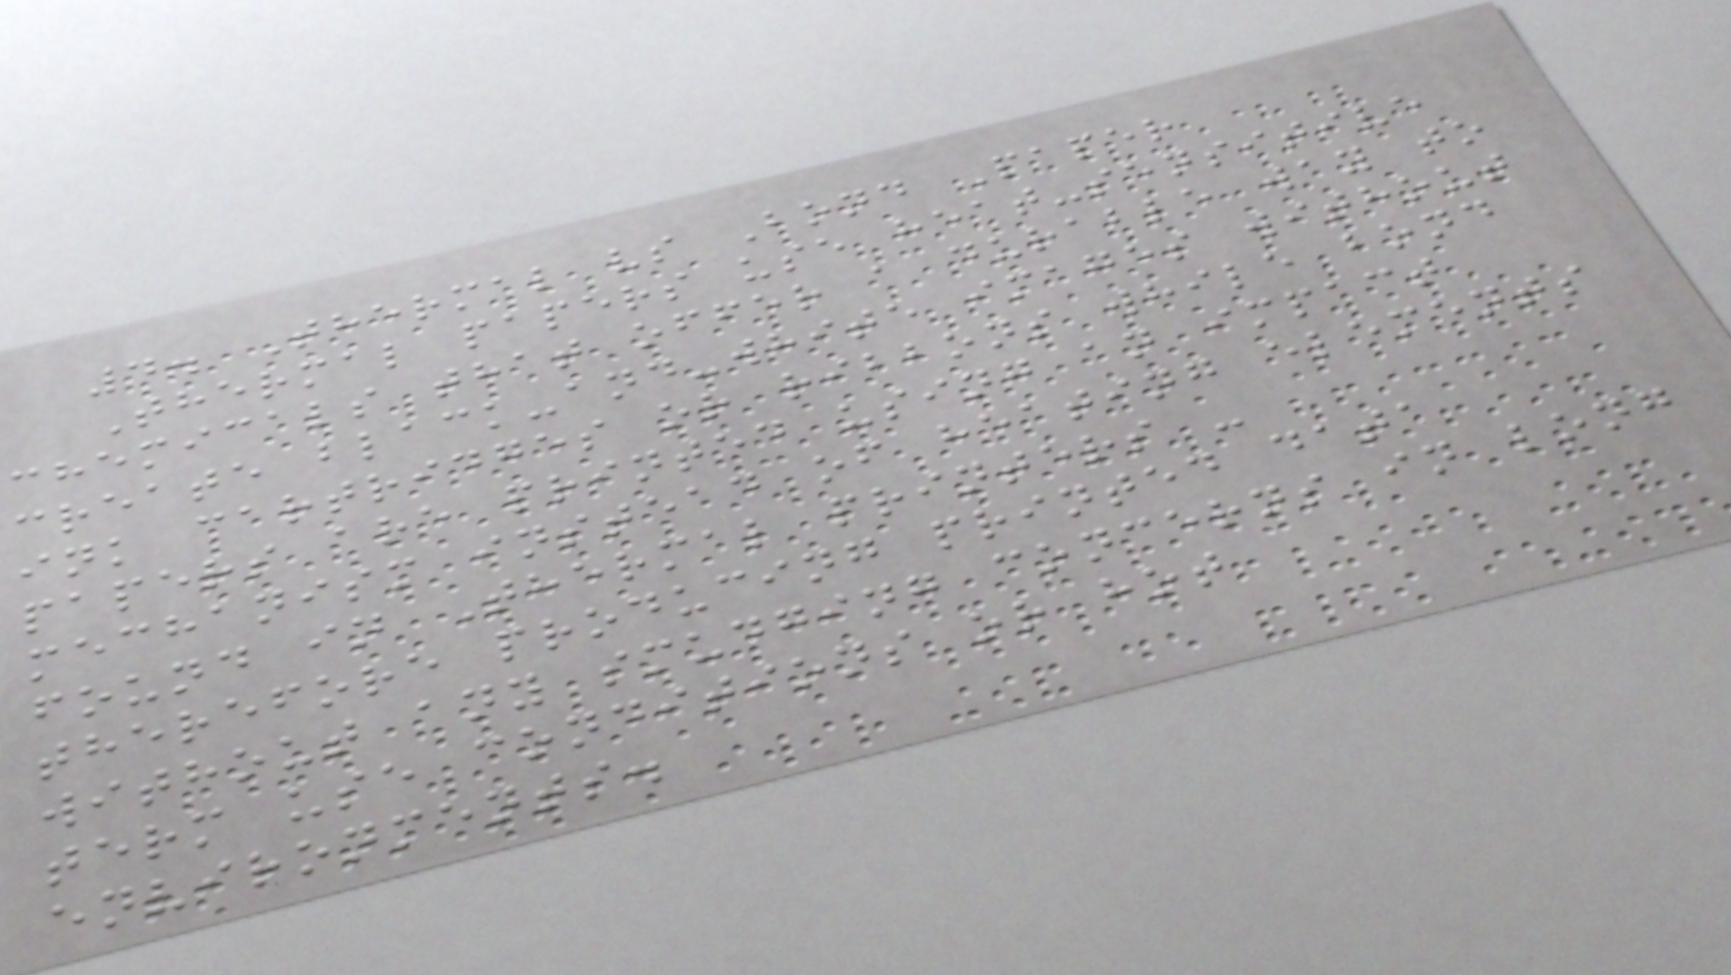4. Thermal vs Bond Paper
Thermal papers use heat-sensitive
chemicals that offer a durable way to
create black-and-white images without
ink cartridges or ribbons while bond
papers are printed using an impact
mechanism instead of heating elements
found in Thermal printers -
therefore producing printed data
without any smudging concerns in long
term use conditions or hot
environments.
